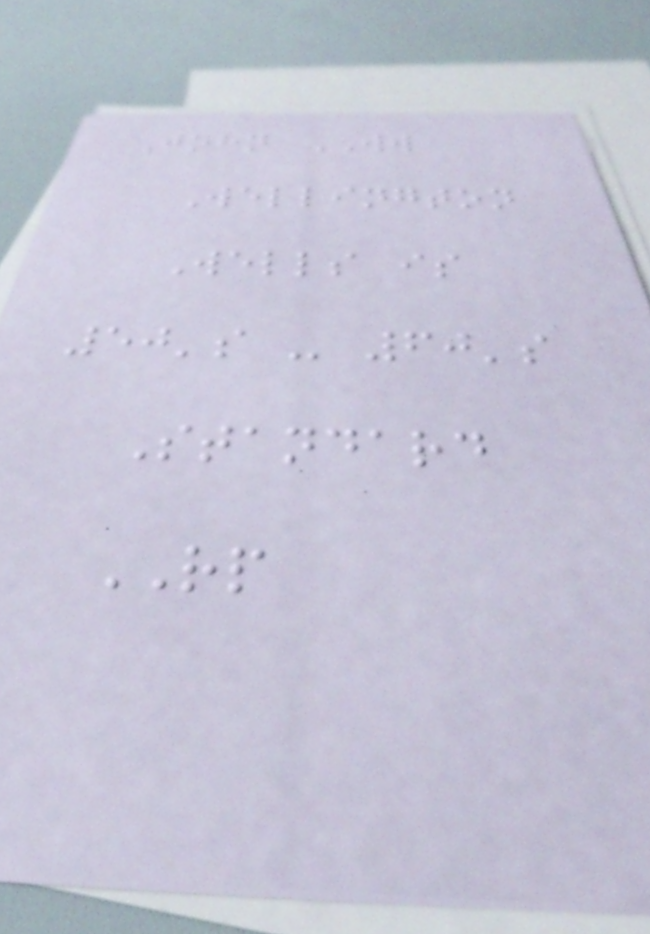John WW
Wellington
Wells is
50's - 60's
Standard
RP
